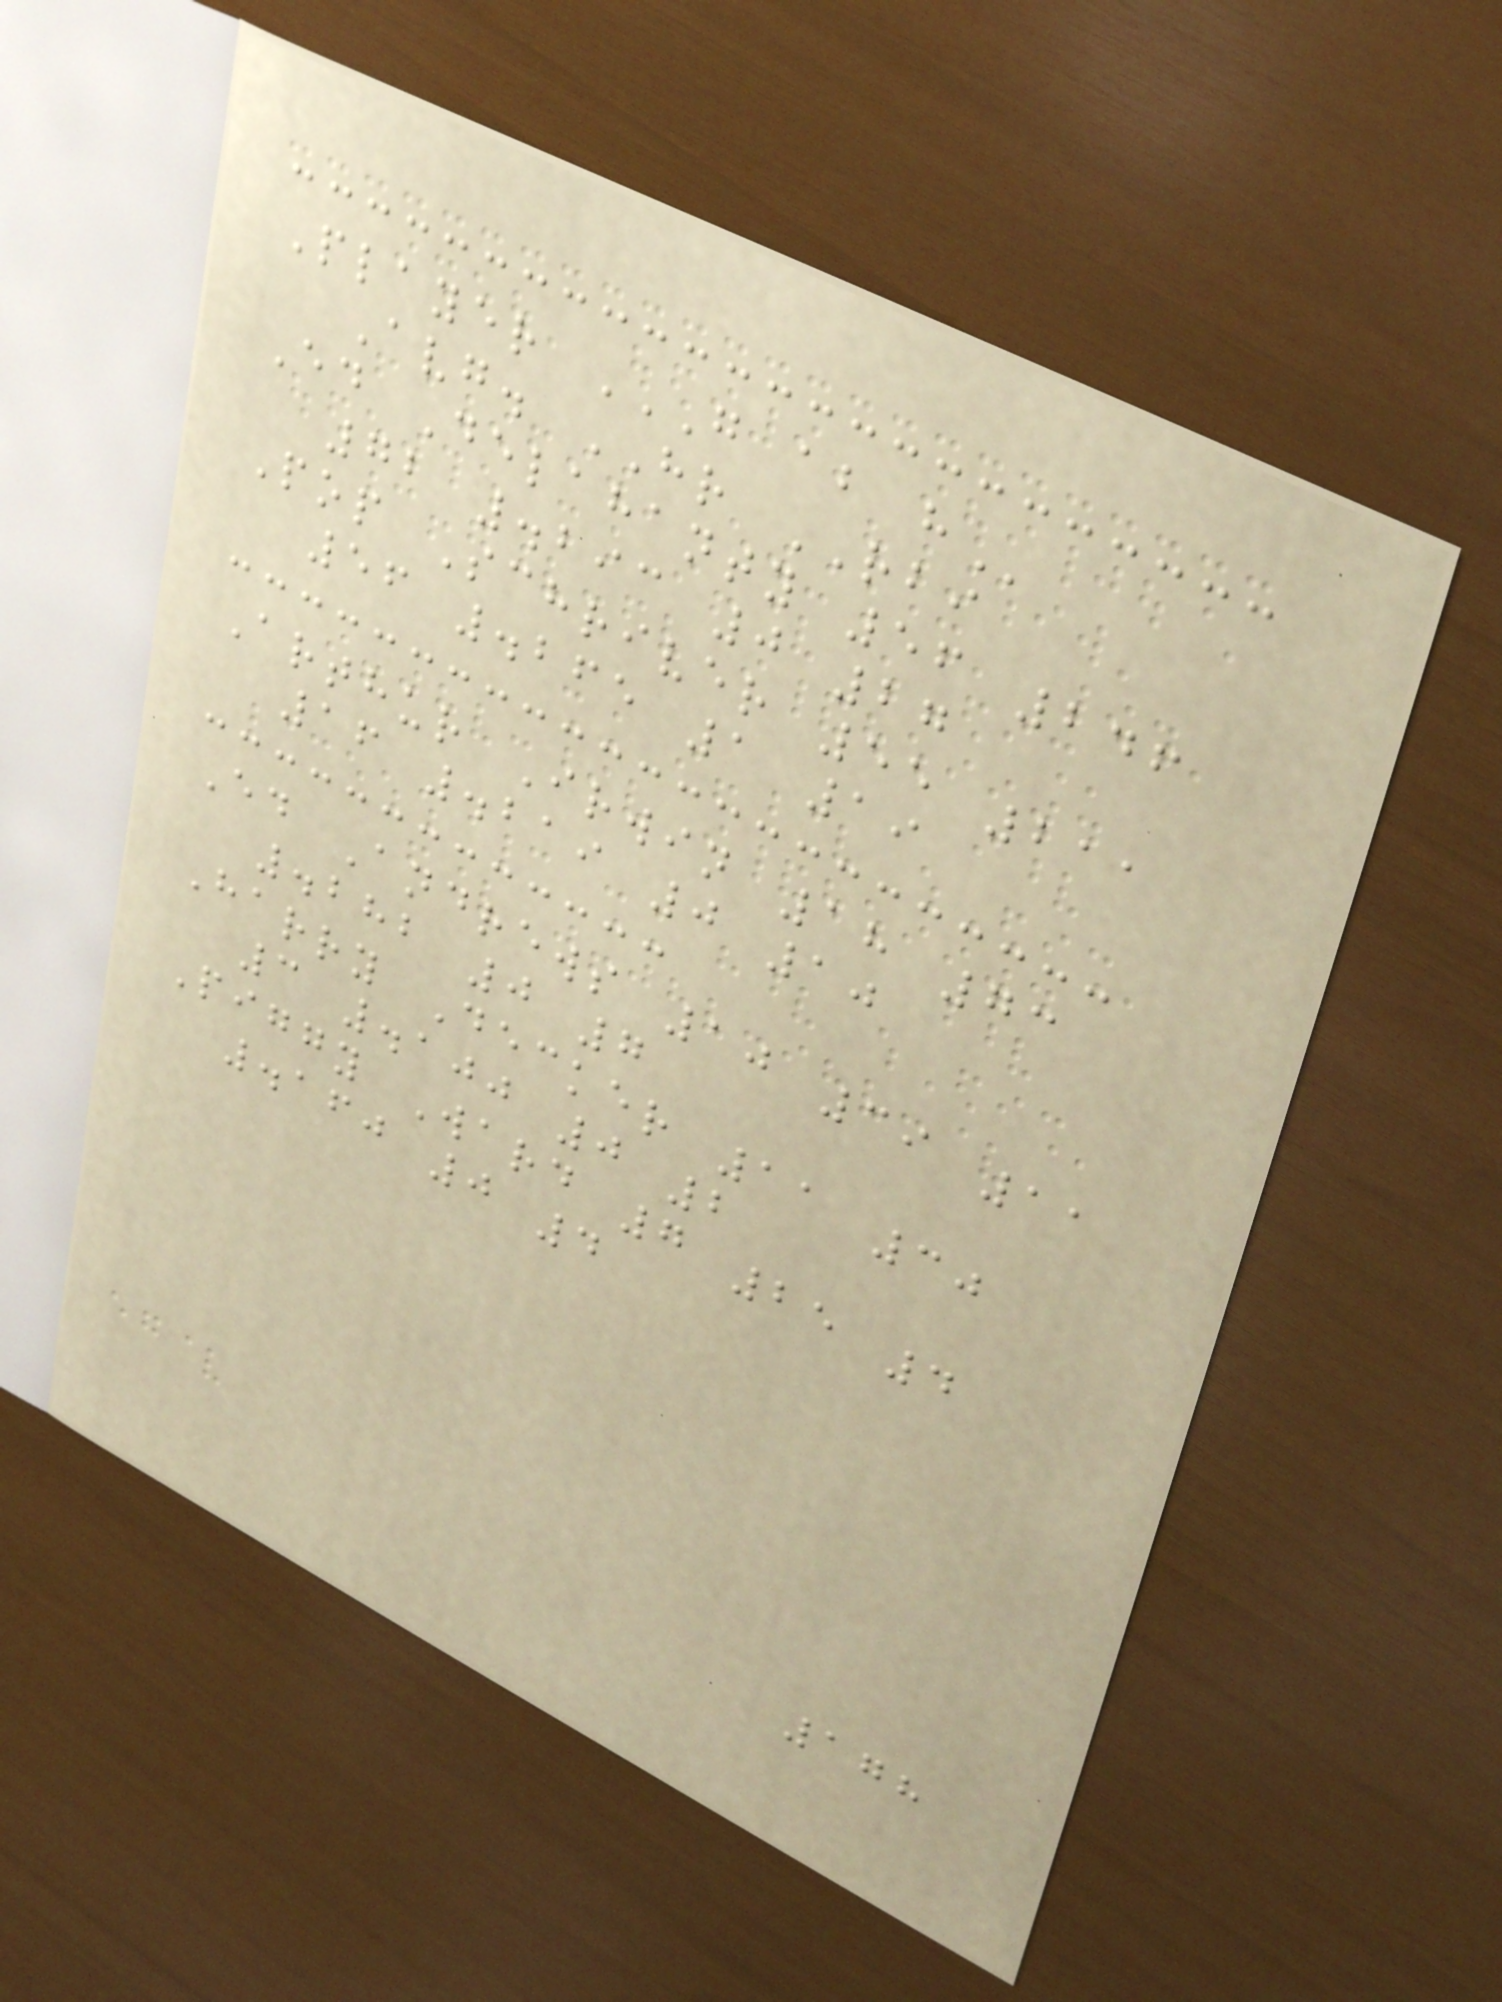Player G AB H
Avg. HR RBI
Ed Delahanty 56 246
72 .293 0 27
Pop Schriver 55 211
56 .265 1 19
Arthur Irwin 18 73
16 .219 0 10
Ed Andrews 10 39 11
.282 0 7
Harry Decker 11 30
3 .100 0 2
Piggy Ward 7 25 4
.160 0 4
178
